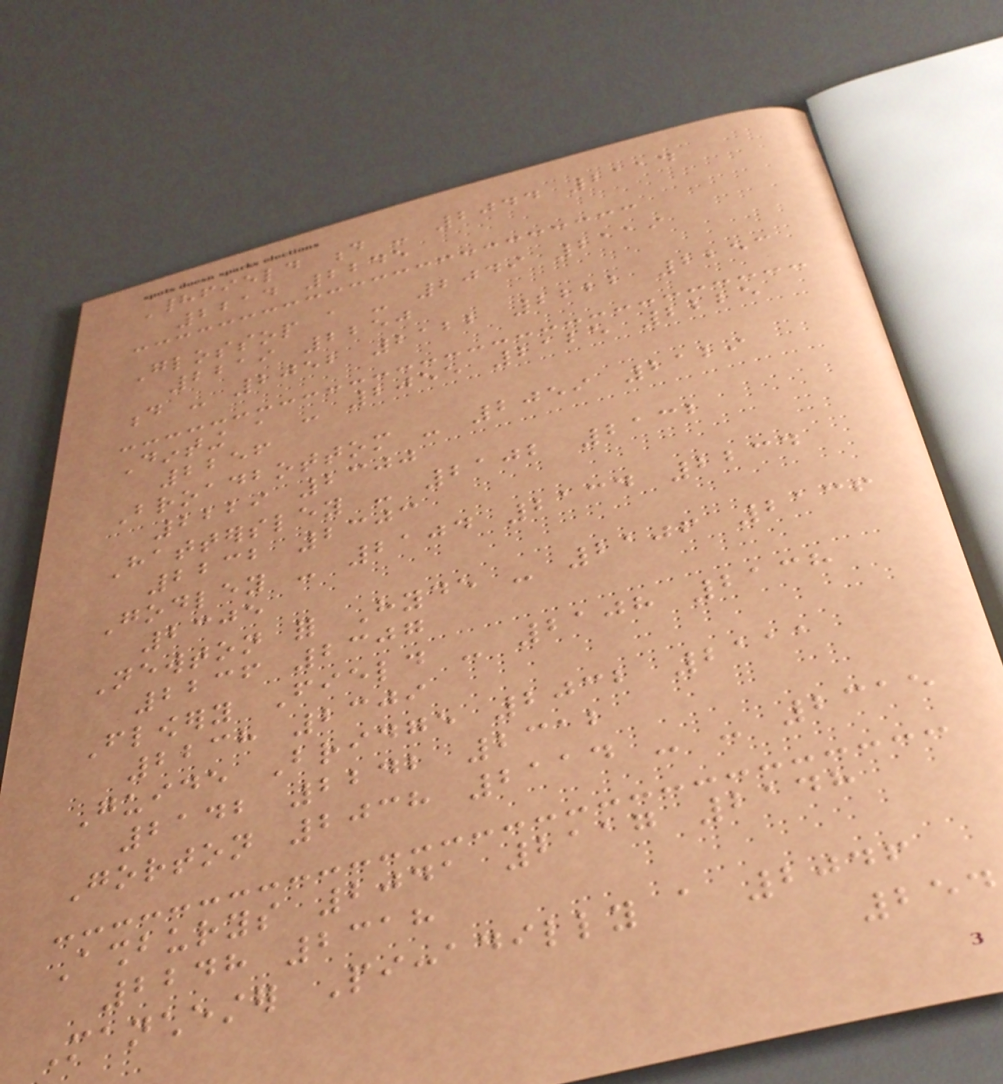Hadfield d - 2044 2114
2214 2245
Glossop a - 2049 2119
2219 2250
d - 2052 2122 2222 2253
Dinting a - 2055 2125 2225
2256
Broadbottom - 2059 2129
2229 2300
Hattersley - 2102 2132
2232 2303
Godley - 2104 2134 2234
2305
Newton for Hyde - 2106 2136
2236 2307
Flowery Field - 2108 2138
2238 2309
Guide Bridge 2032 2111
2142 2242 2312
Gorton 2038 2114 - - 2315
Ashburys 2041 2117 2148
2248 2318
Manchester Piccadilly a 2046
254
